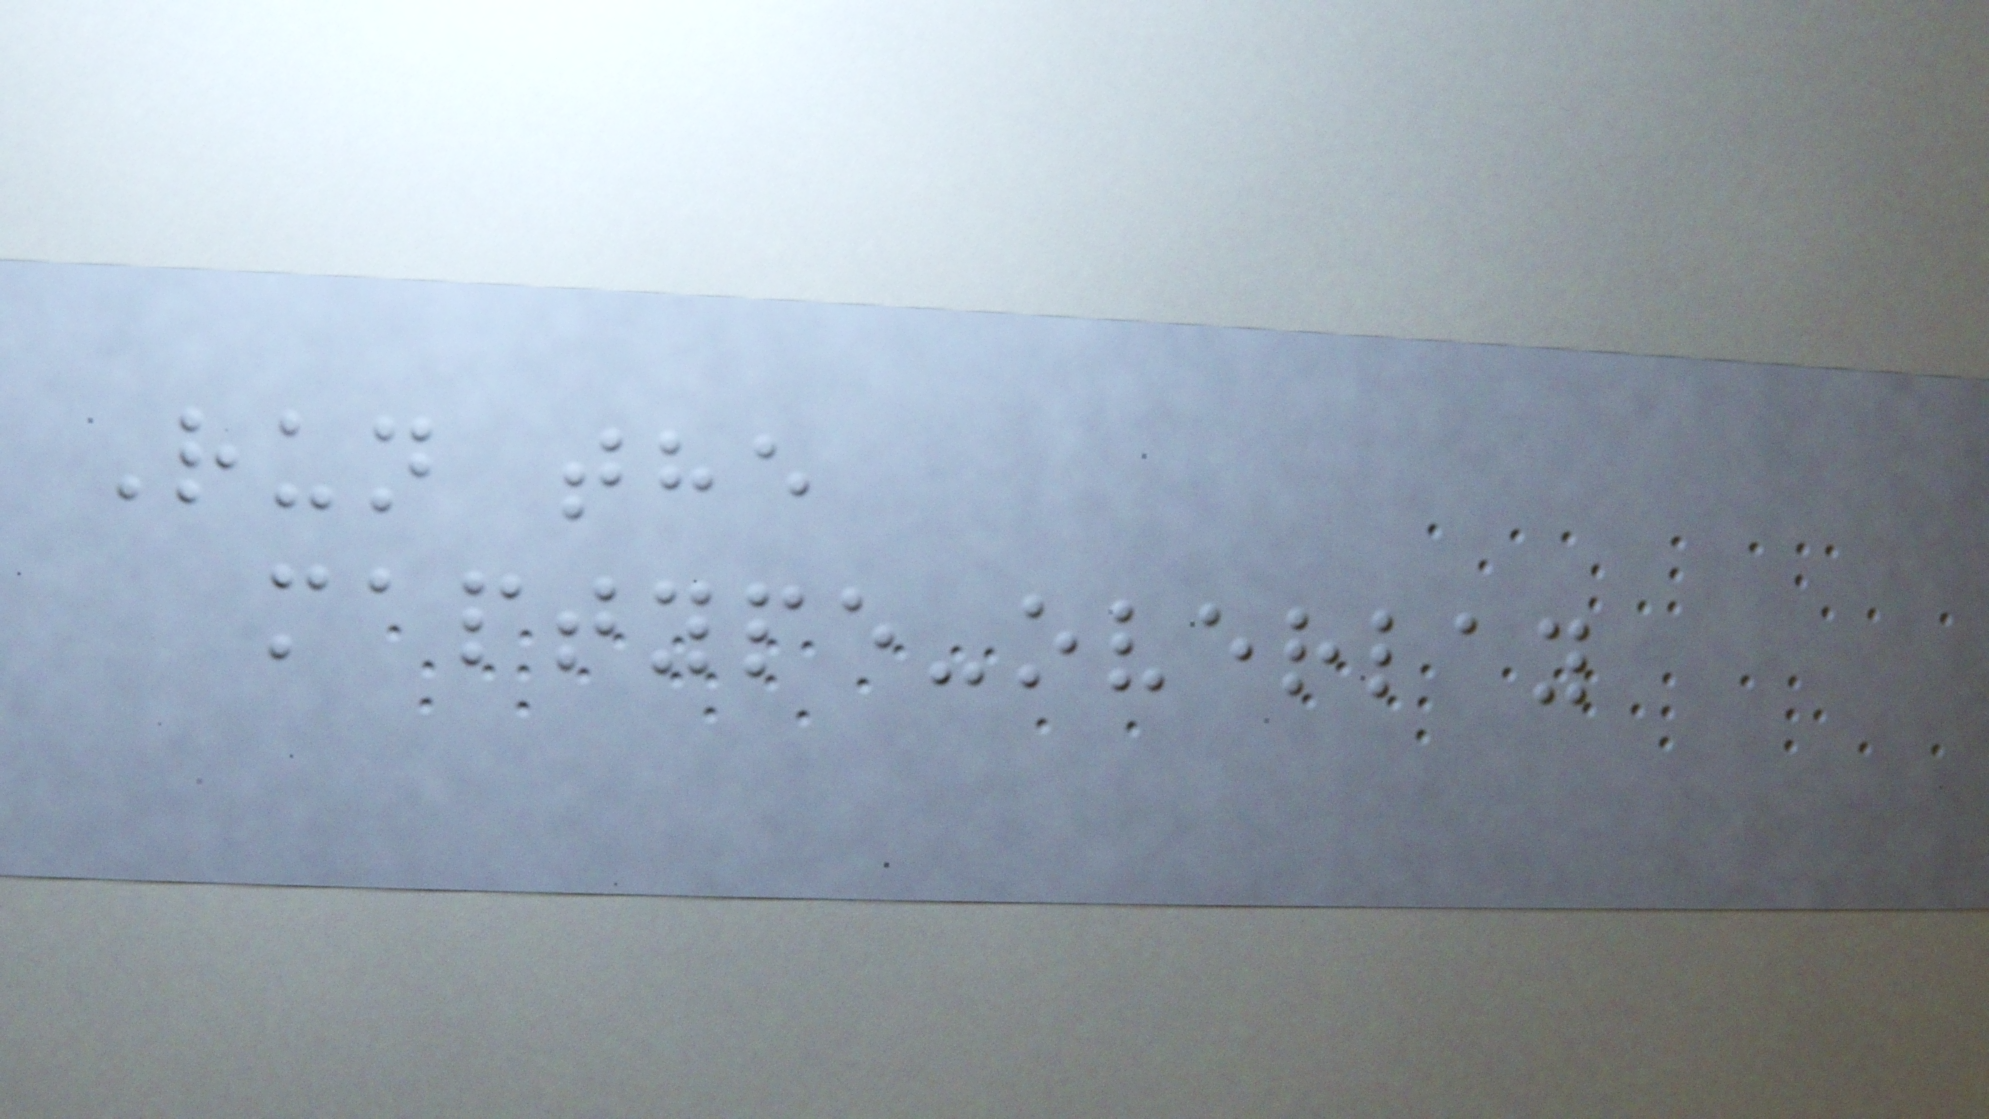Run the
maptype-overlay
